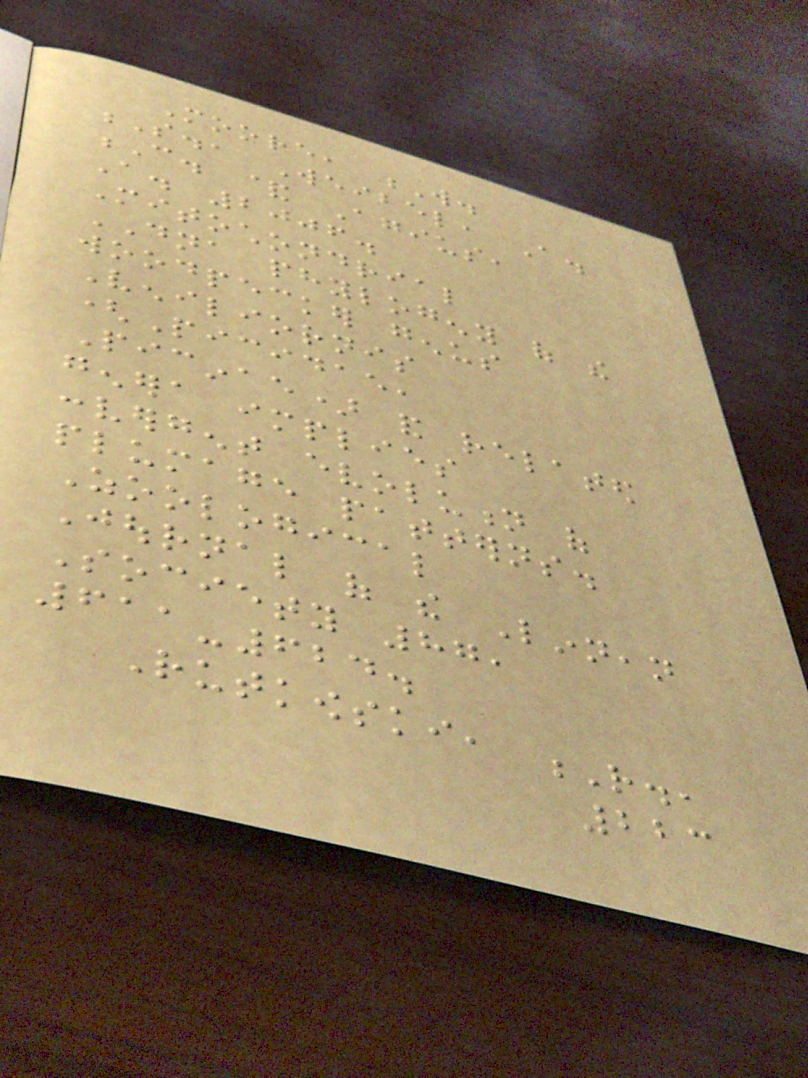Moore, W.
S., Weibel, A.
C. & Agius,
A. 2006.
Mitochondrial
DNA phylogeny of the
woodpecker genus
Veniliornis
(Picidae,
Picinae) and related
genera implies
convergent evolution of
plumage patterns.
Zoological
Journal of the Linnean
Society 87,
611-624.
Rutkowski, R.,
223
